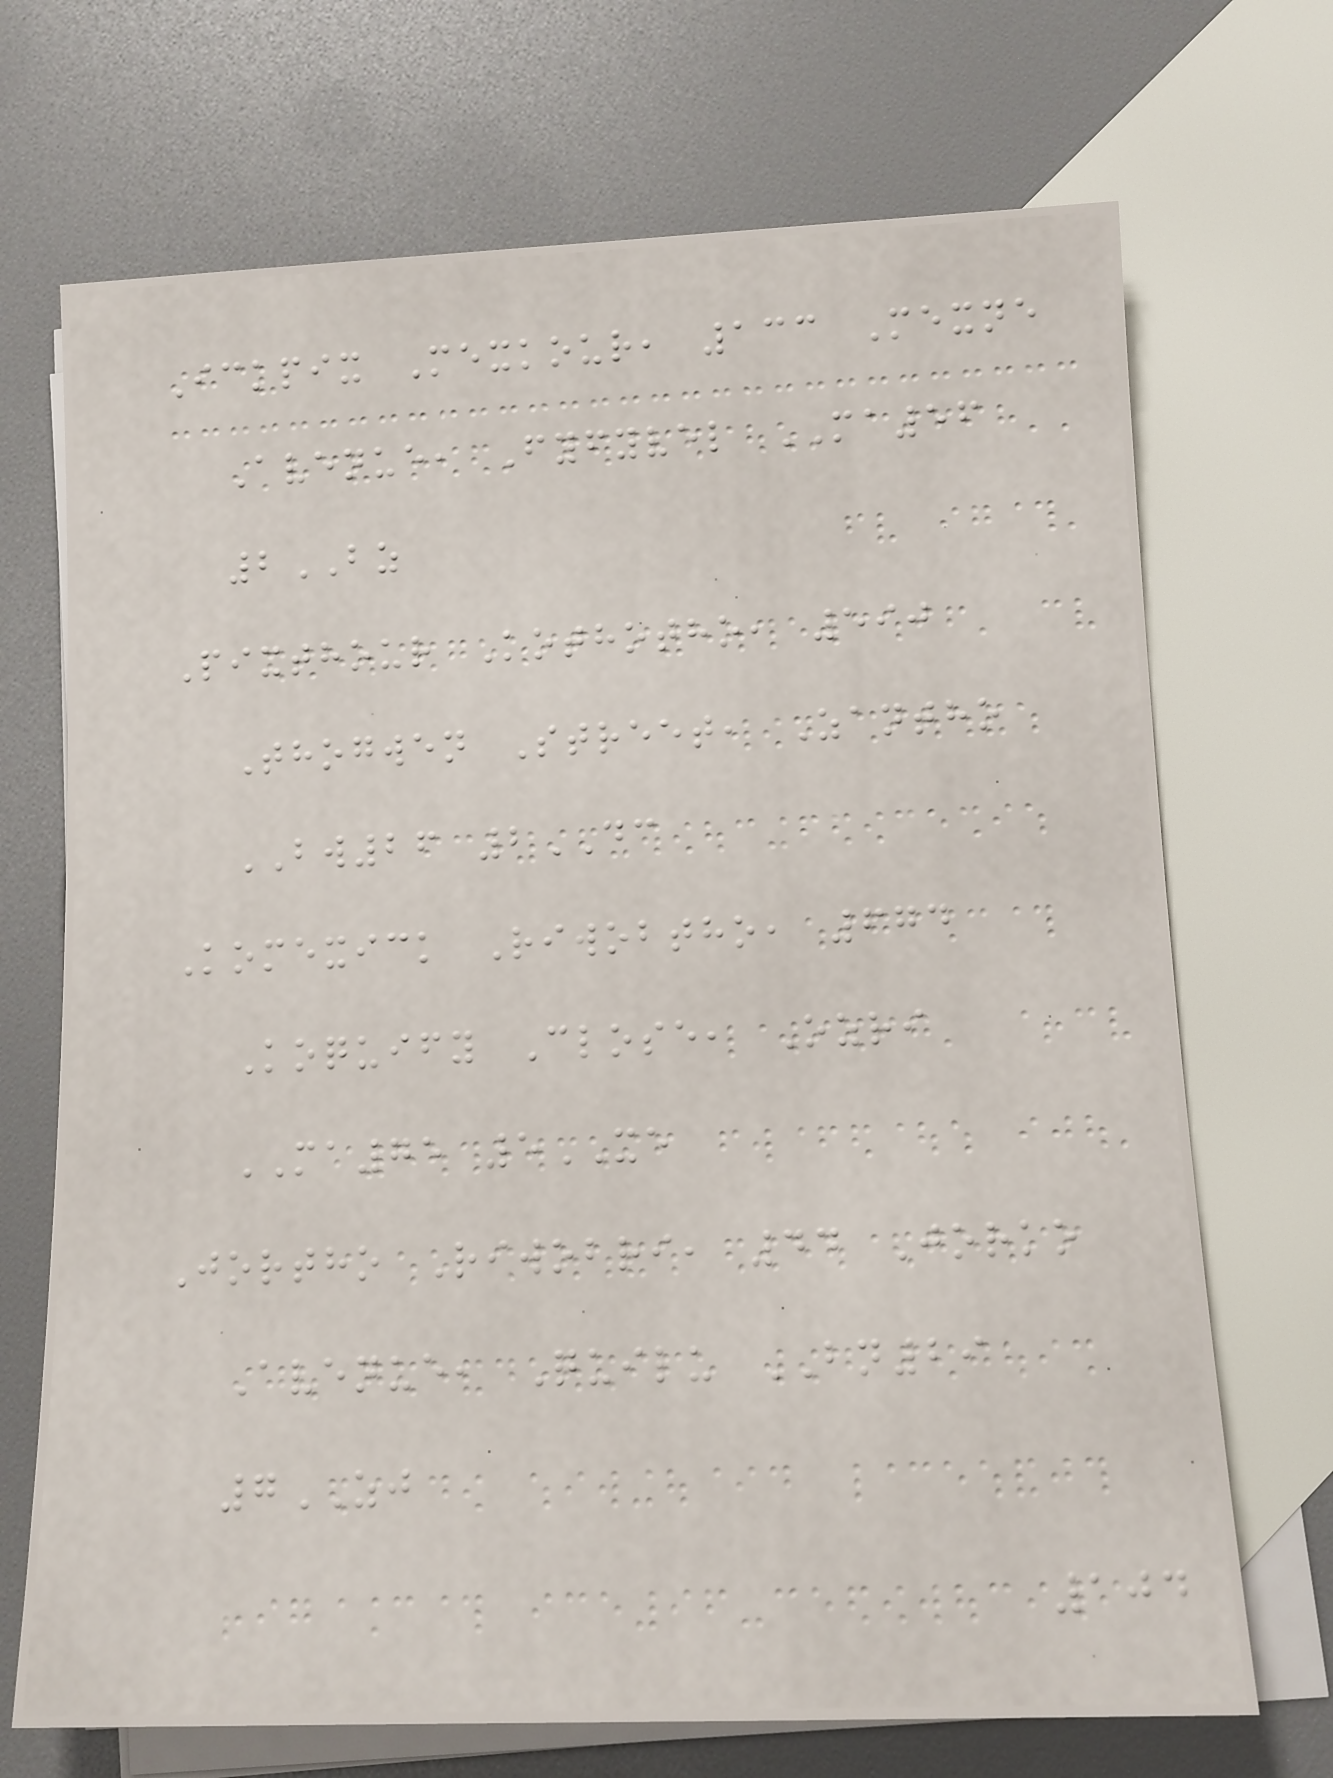Ickpix Mexkour, 133 Mexne
Avenue, Fyfyvel MA56
2BZ
Pixthour Kothotho, 590
Thogwen Street, Zantho
BW26 2DC
Komexick Riwobtho, 674
Koquify Close, Ozri
MA75 5XE
Jortho Riwobri, 44 Jorko
Avenue, Quilu BN29
7ZJ
104
